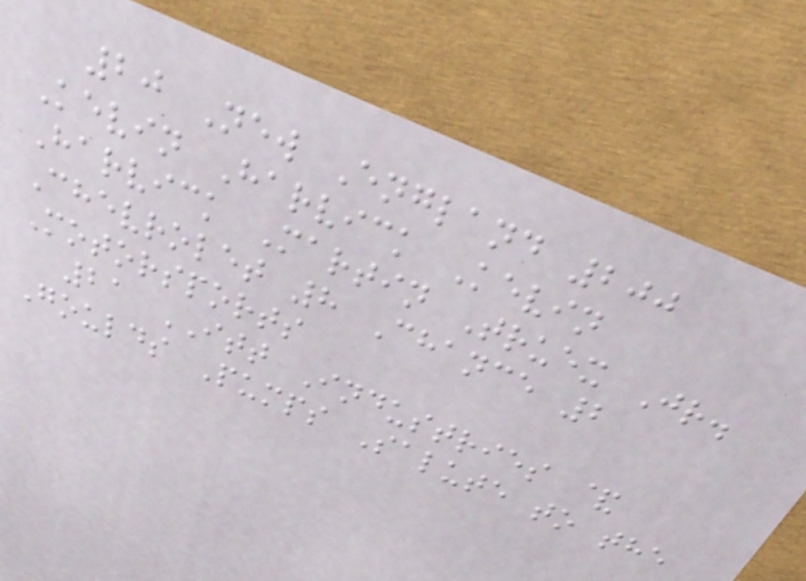20 New England 200
Kevin Harvick Kevin
Harvick Martin Truex Jr.
Chevrolet 8 Chance 2
Motorsports
21 ITT Industries &
Goulds Pumps Salute to the
